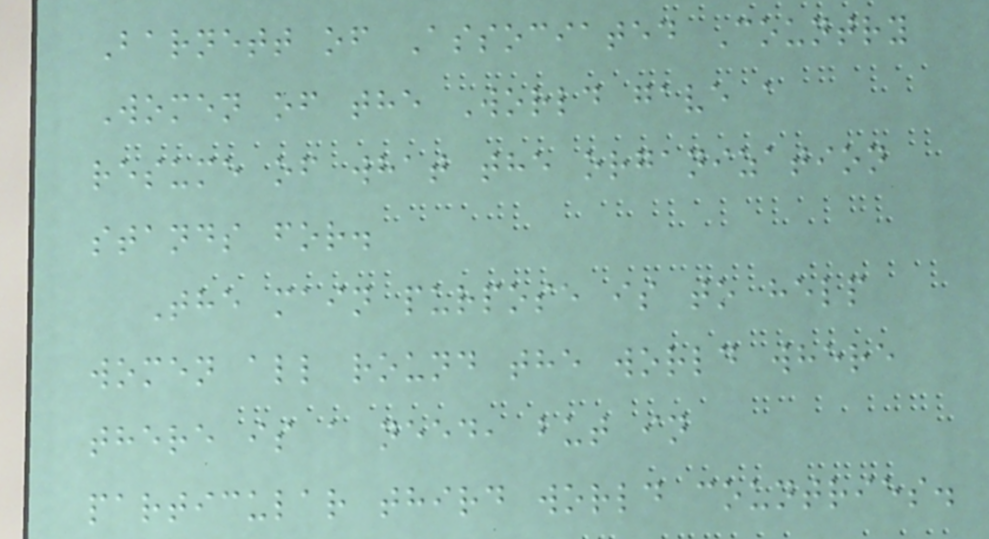Barnett of Associated Country
Women of the World gave a
resume of what the organization
stands for.
The main purpose is to help
women all round the world where
there is a need, but in
particular third world countries.
